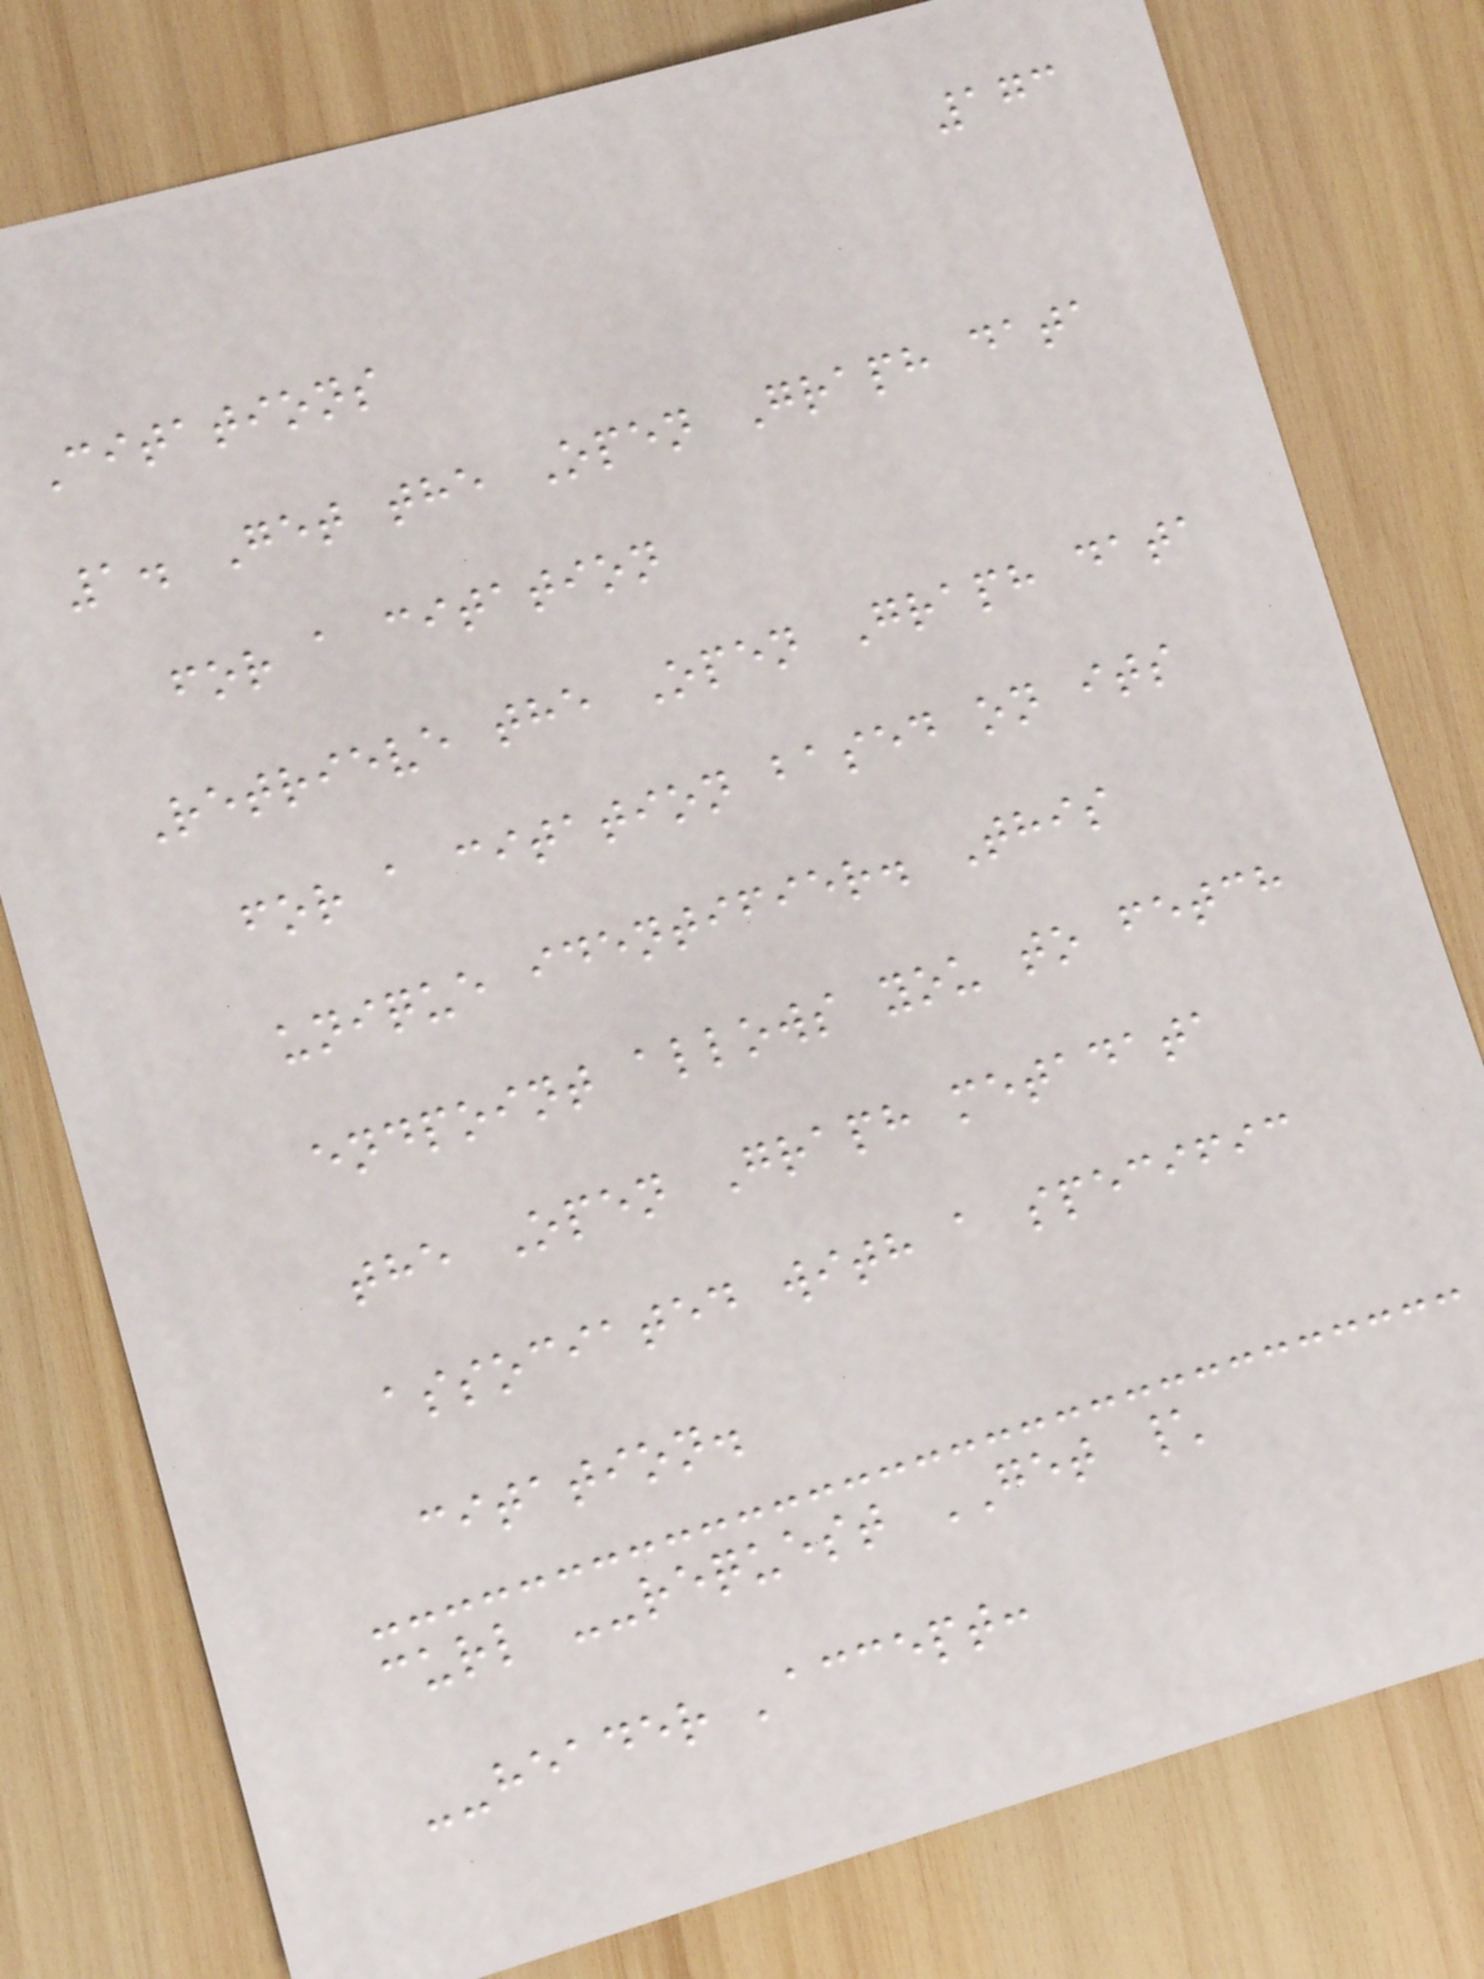173
Citations
1. Get the Open Graph data
for a citation
Retrieve the Open Graph data
for a citation based on its
unique identifier. This
endpoint allows you to fetch
the Open Graph metadata
associated with a specific
citation.
curl --request GET \
--header 'accept:
